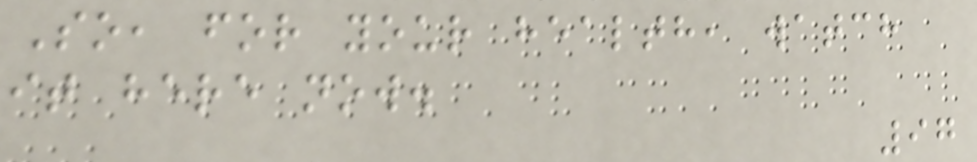So, for your health, watch
it here now.
97
